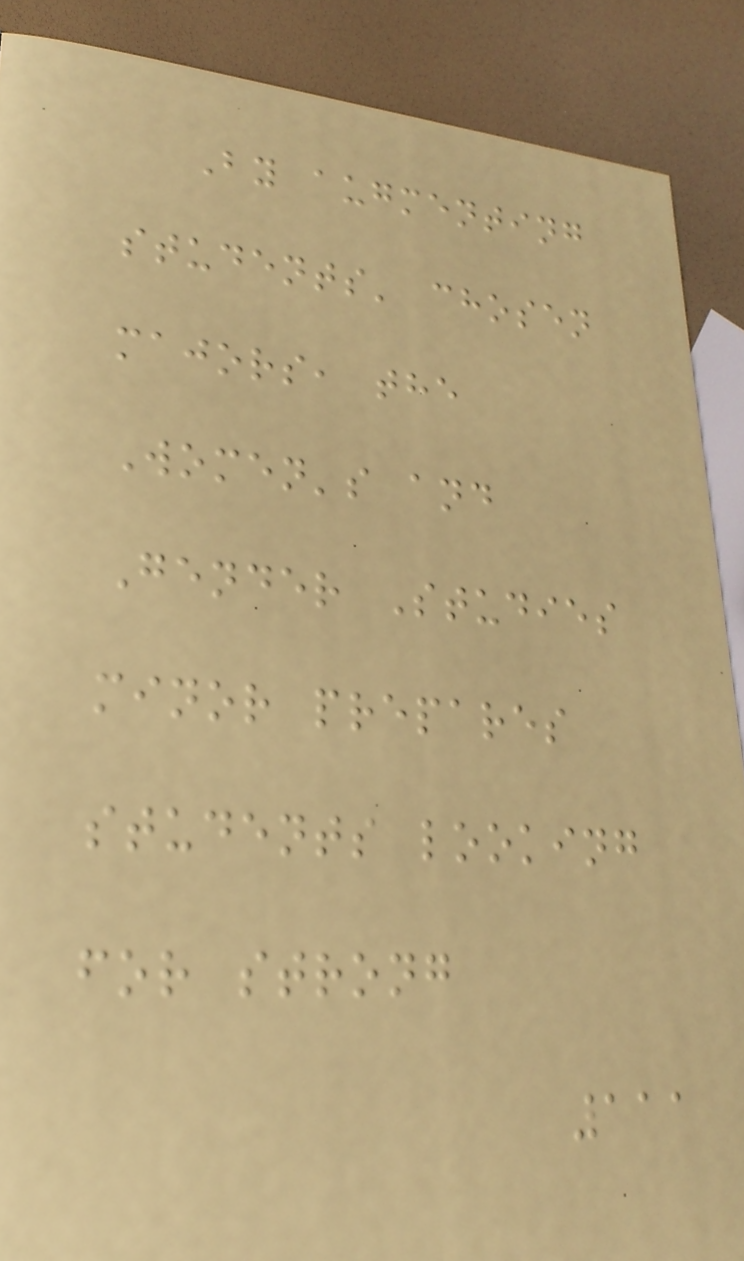By augmenting
students' chosen
majors, the
Women's and
Gender Studies
minor prepares
students looking
for strong
111
